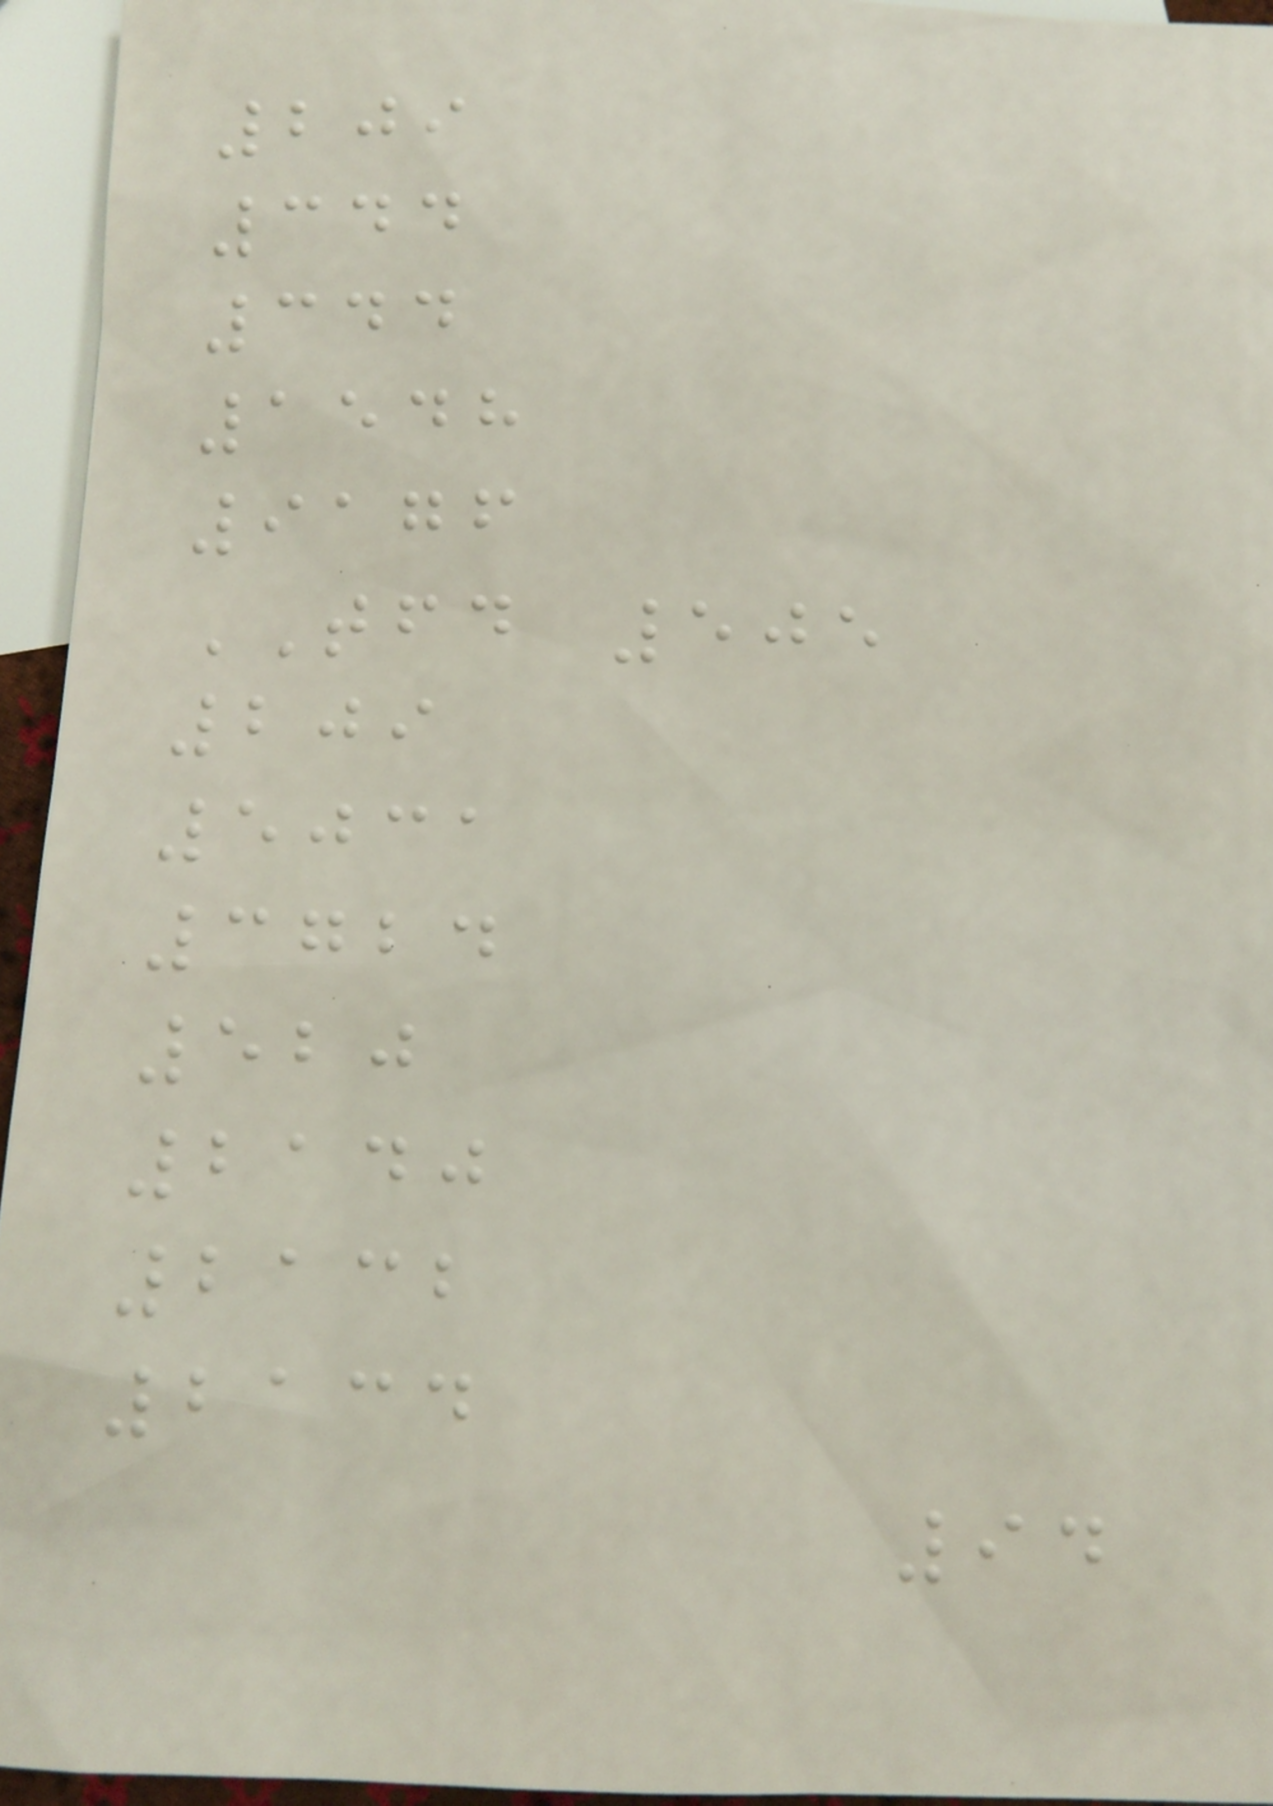209
344
344
1548
9176
TFD 505
209
5031
3724
520
2140
2132
2134
94
